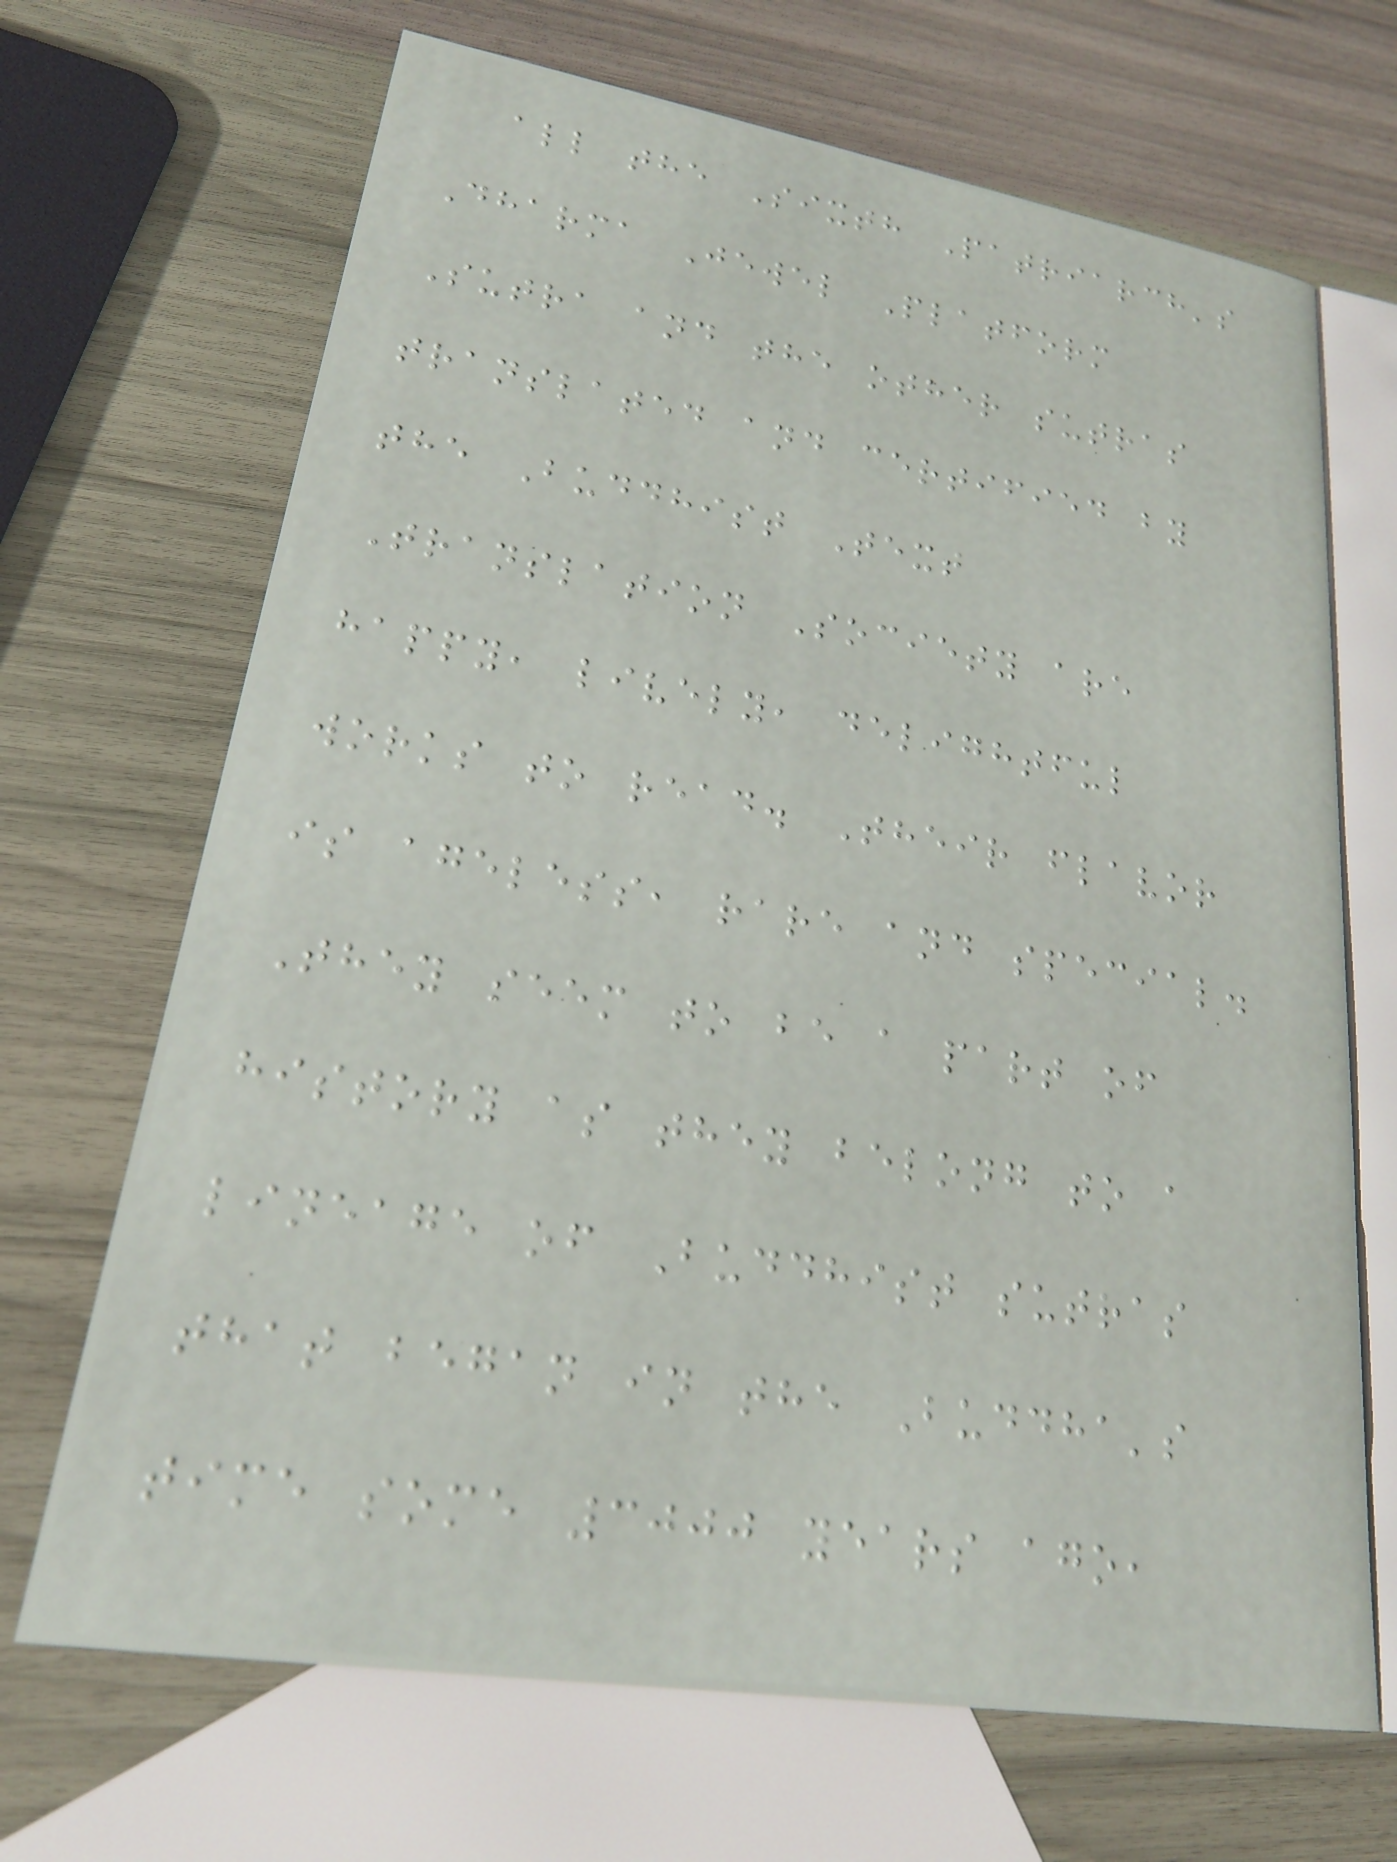all the Sixth Patriarch's
Dharma Jewel Platform
Sutra and the other sutras
translated and certified by
the Buddhist Text
Translation Society are
happy, lively, delightful
works to read. Their flavor
is ageless, rare and special.
They seem to be a part of
history as they belong to a
lineage of Buddhist sutras
that began in the Buddha's
time some 3000 years ago,
